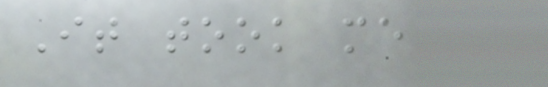It took me
